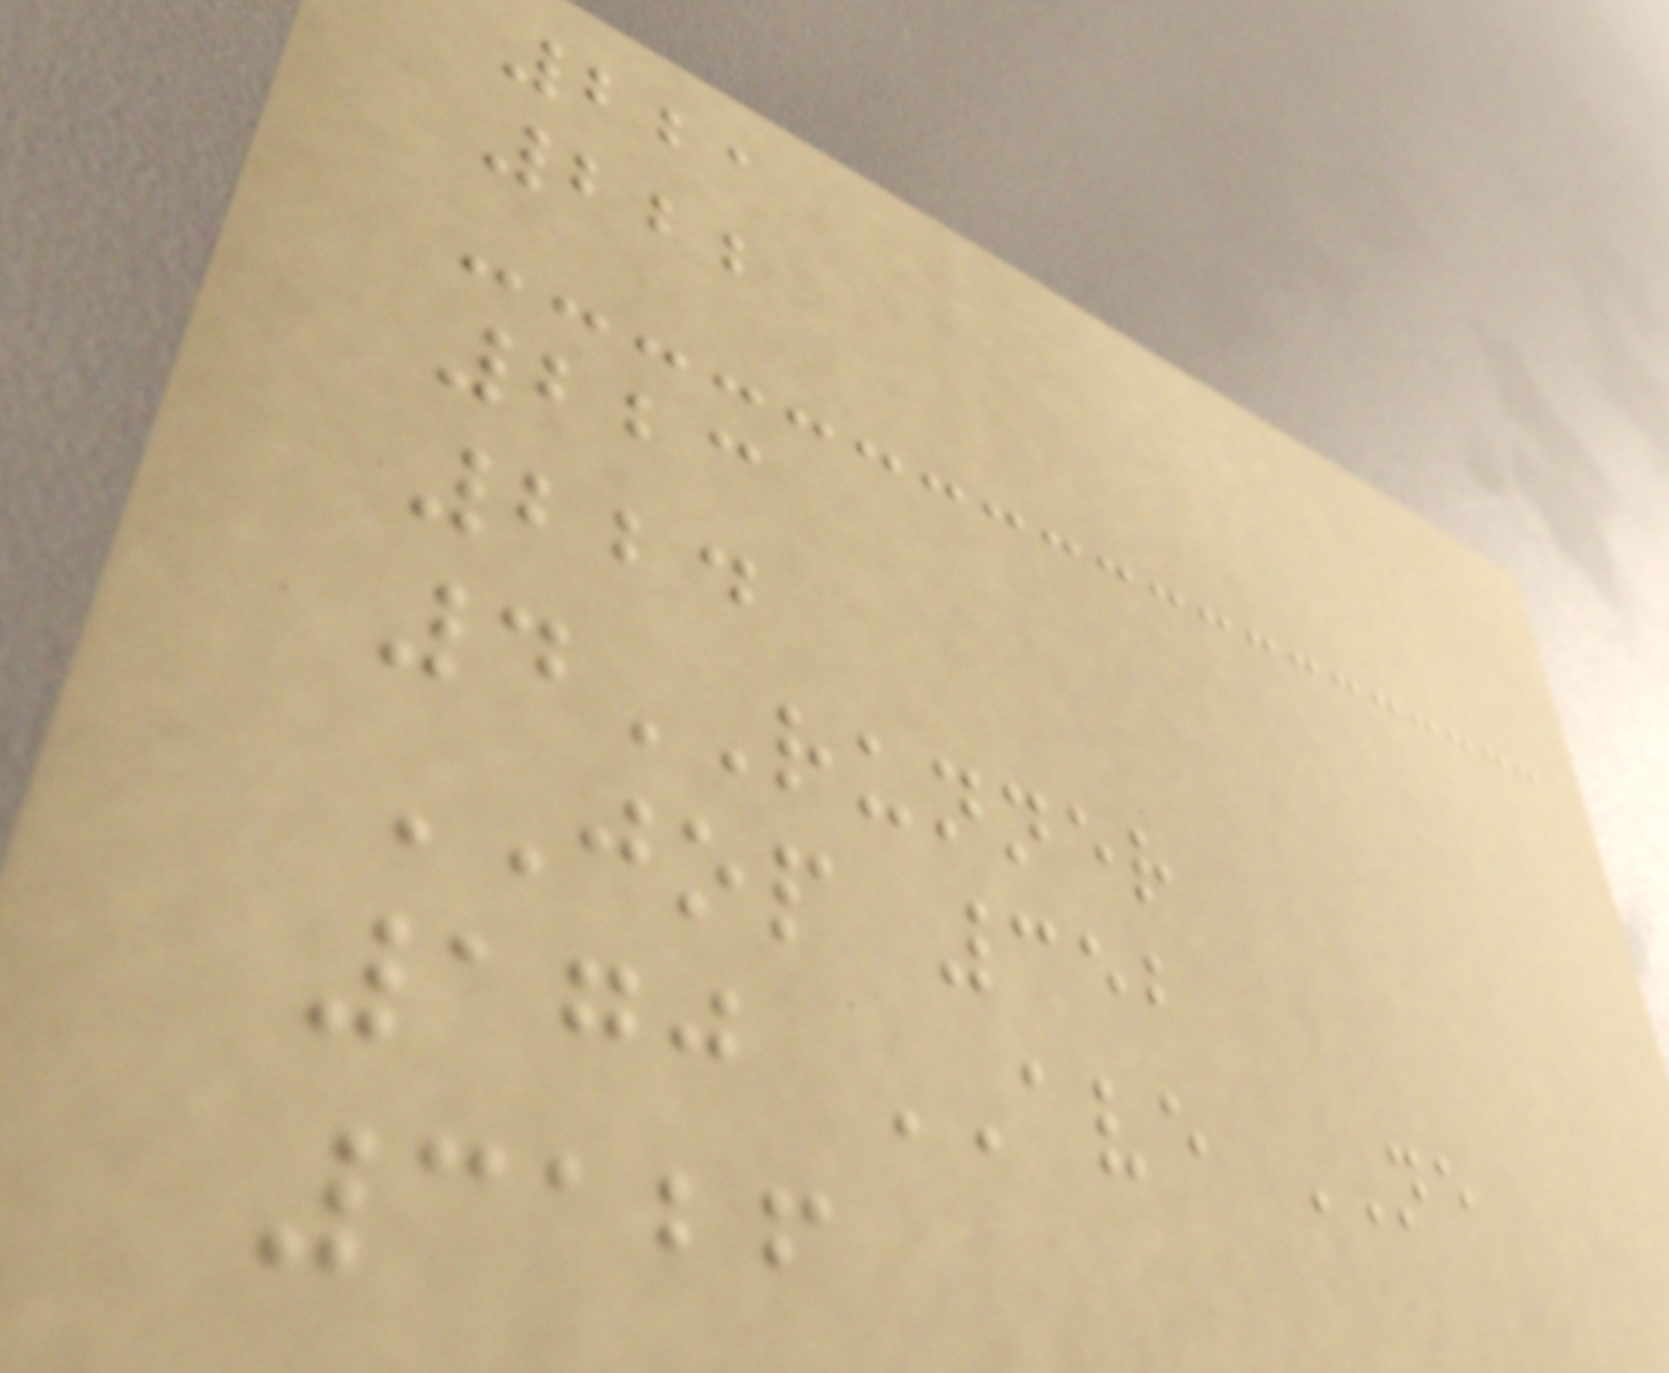221
222
223
224
4RUNNER
JOP 352
170 AVE NE
3126
